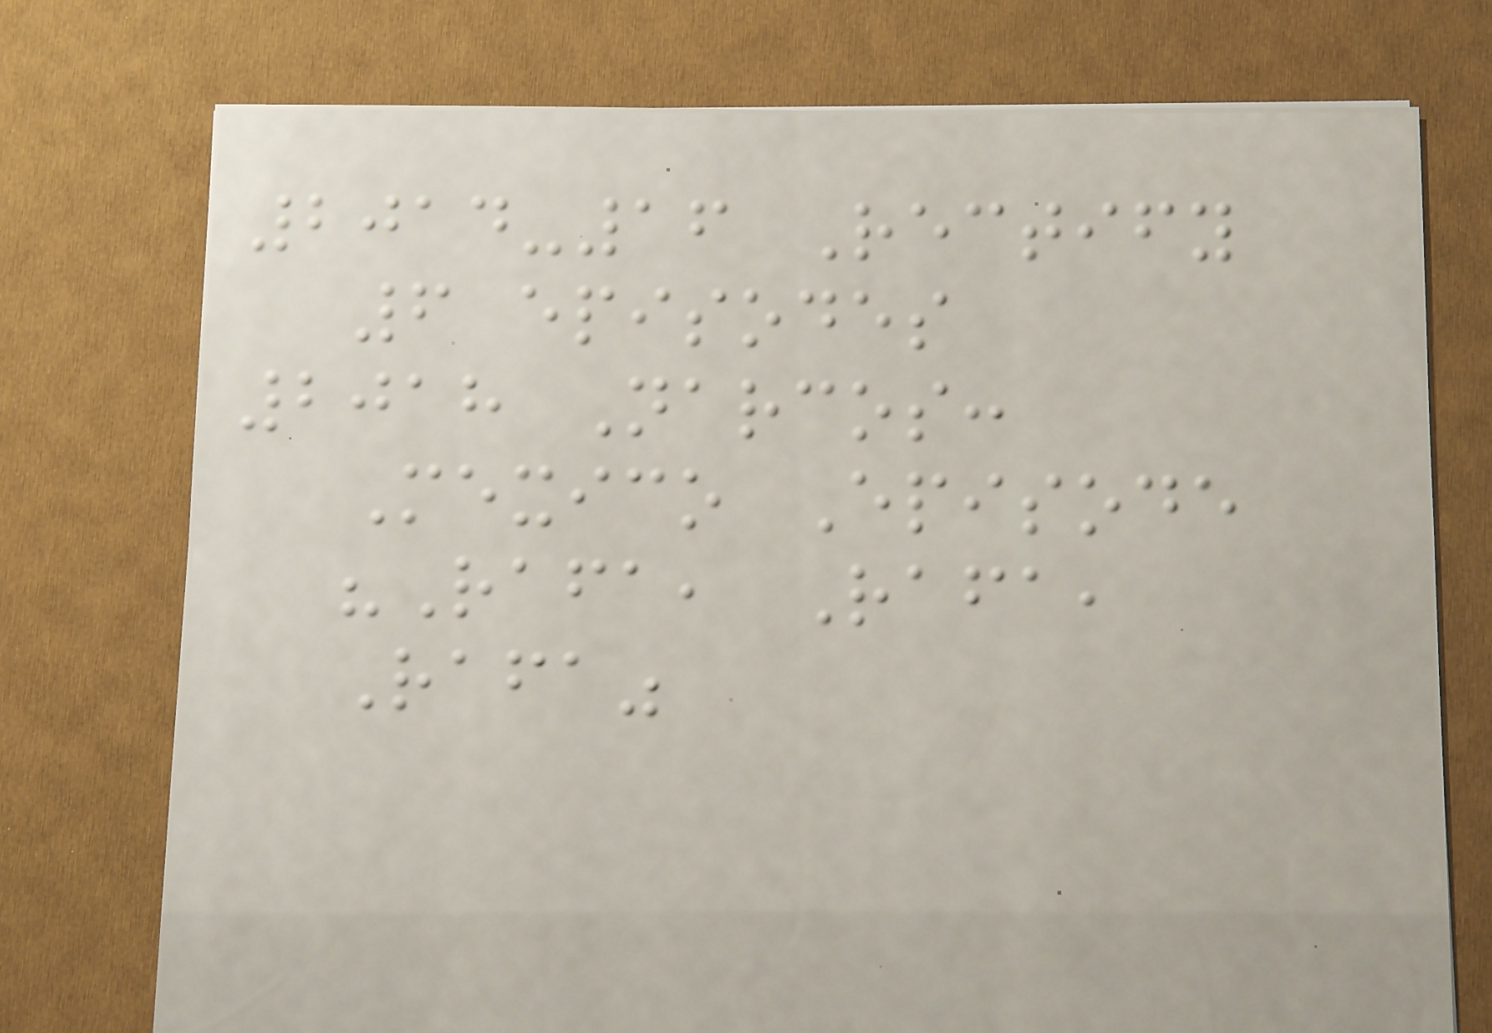2014-16 Rectify
6 episodes
2018 Narcos:
Mexico Episode
"Rafa, Rafa,
Rafa"
